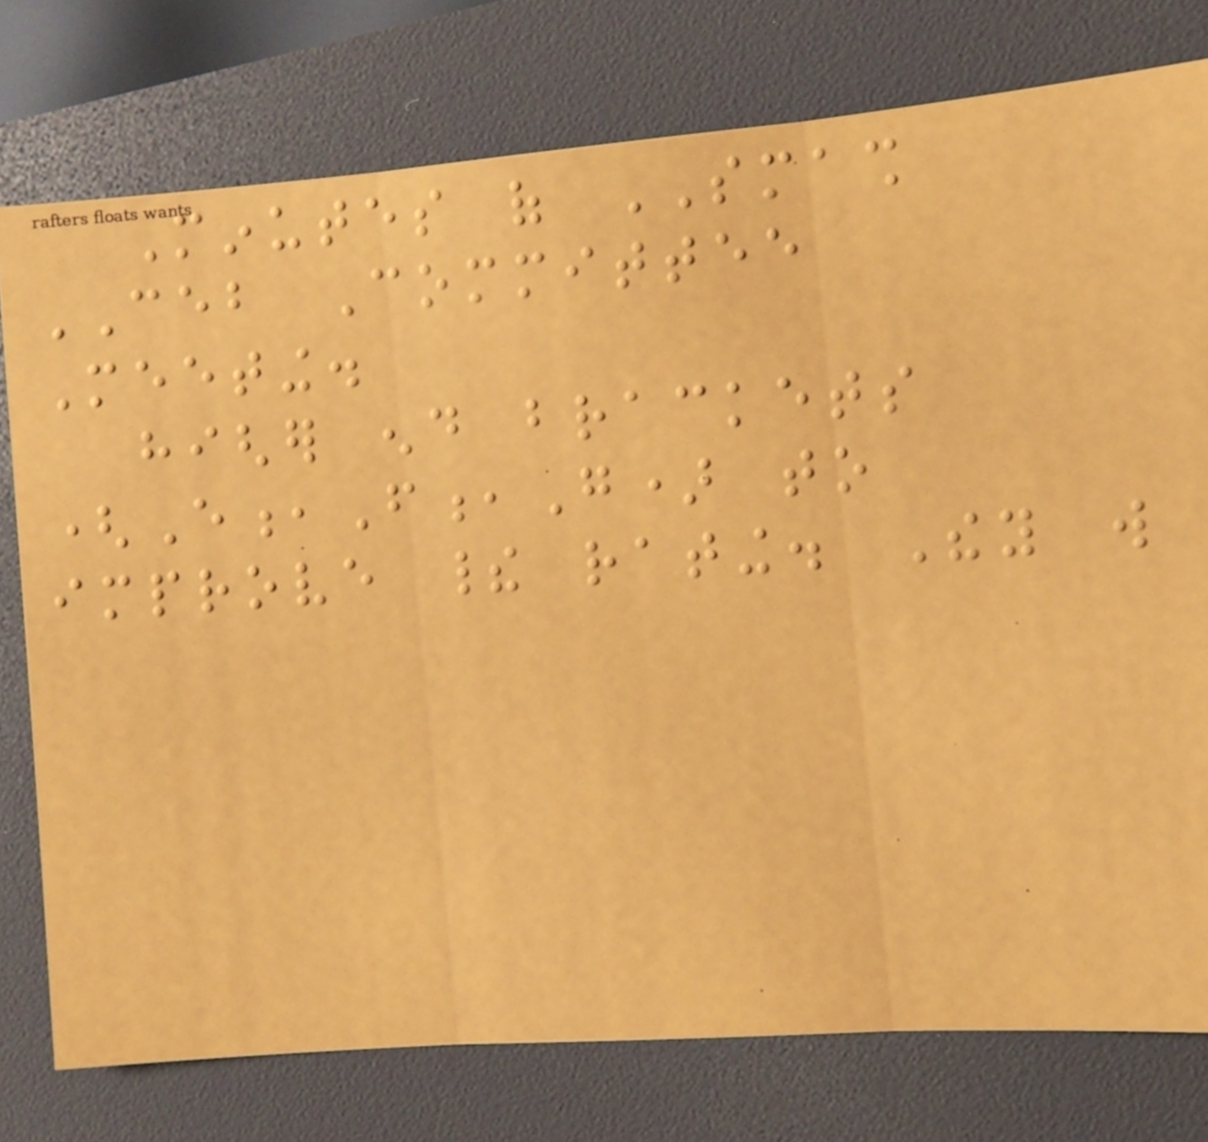Minutes of SMASH
CEB Committee
Meeting.
higher end brackets
(E,F,G) to
improve their rating. They will
